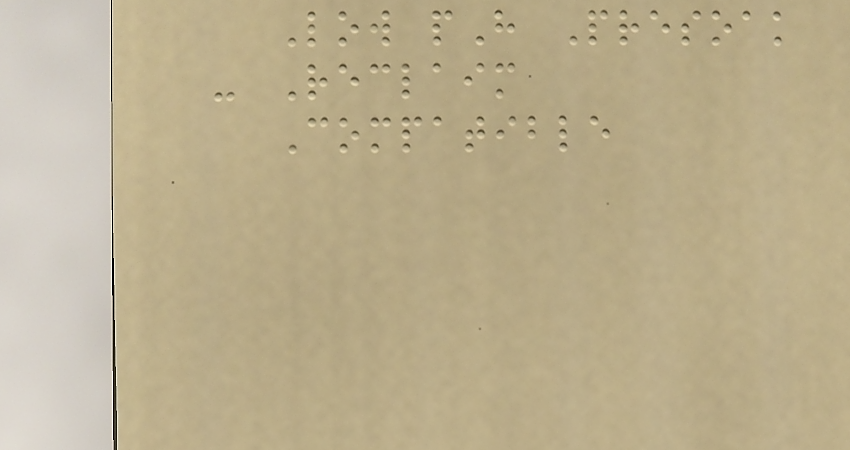Low pH Presoak
- Reclaim
Compatible
